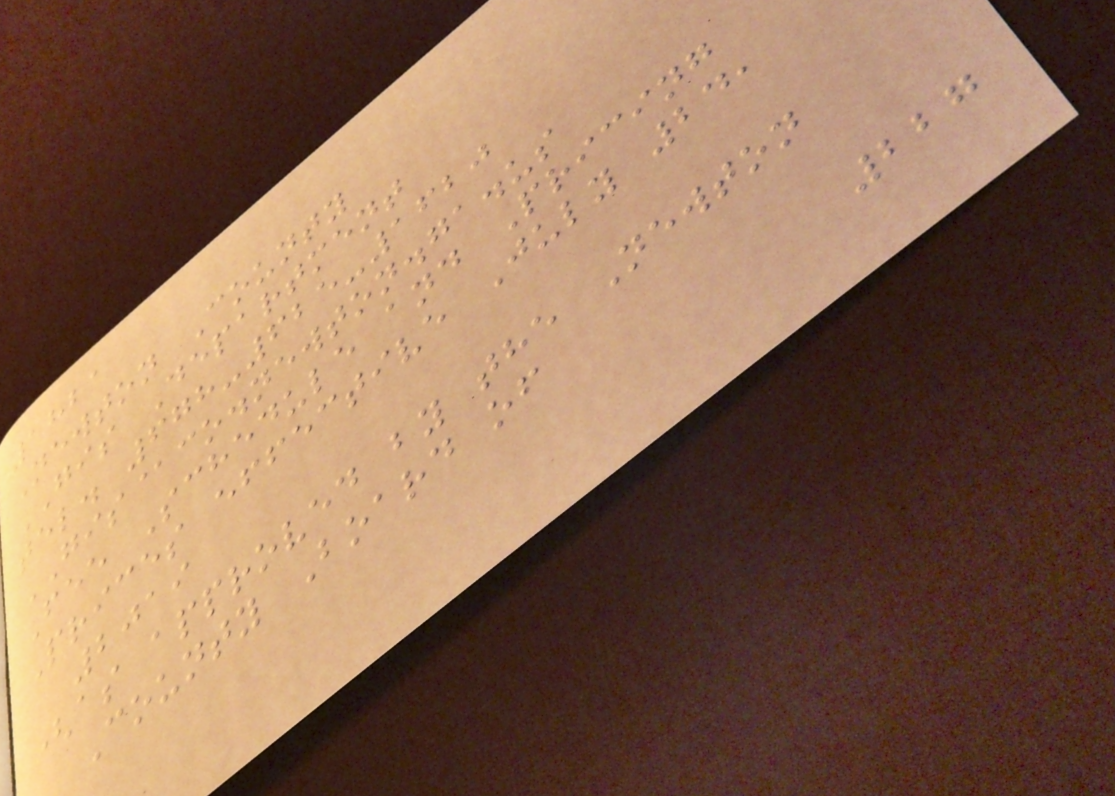1821
Newton County
GIS Department
tel. 678-625-1620
GIS@co.newton.ga.us
Fee Schedule and Pricing
Prices effective July 24,
2019
(as approved by the Newton
County Board of
227
